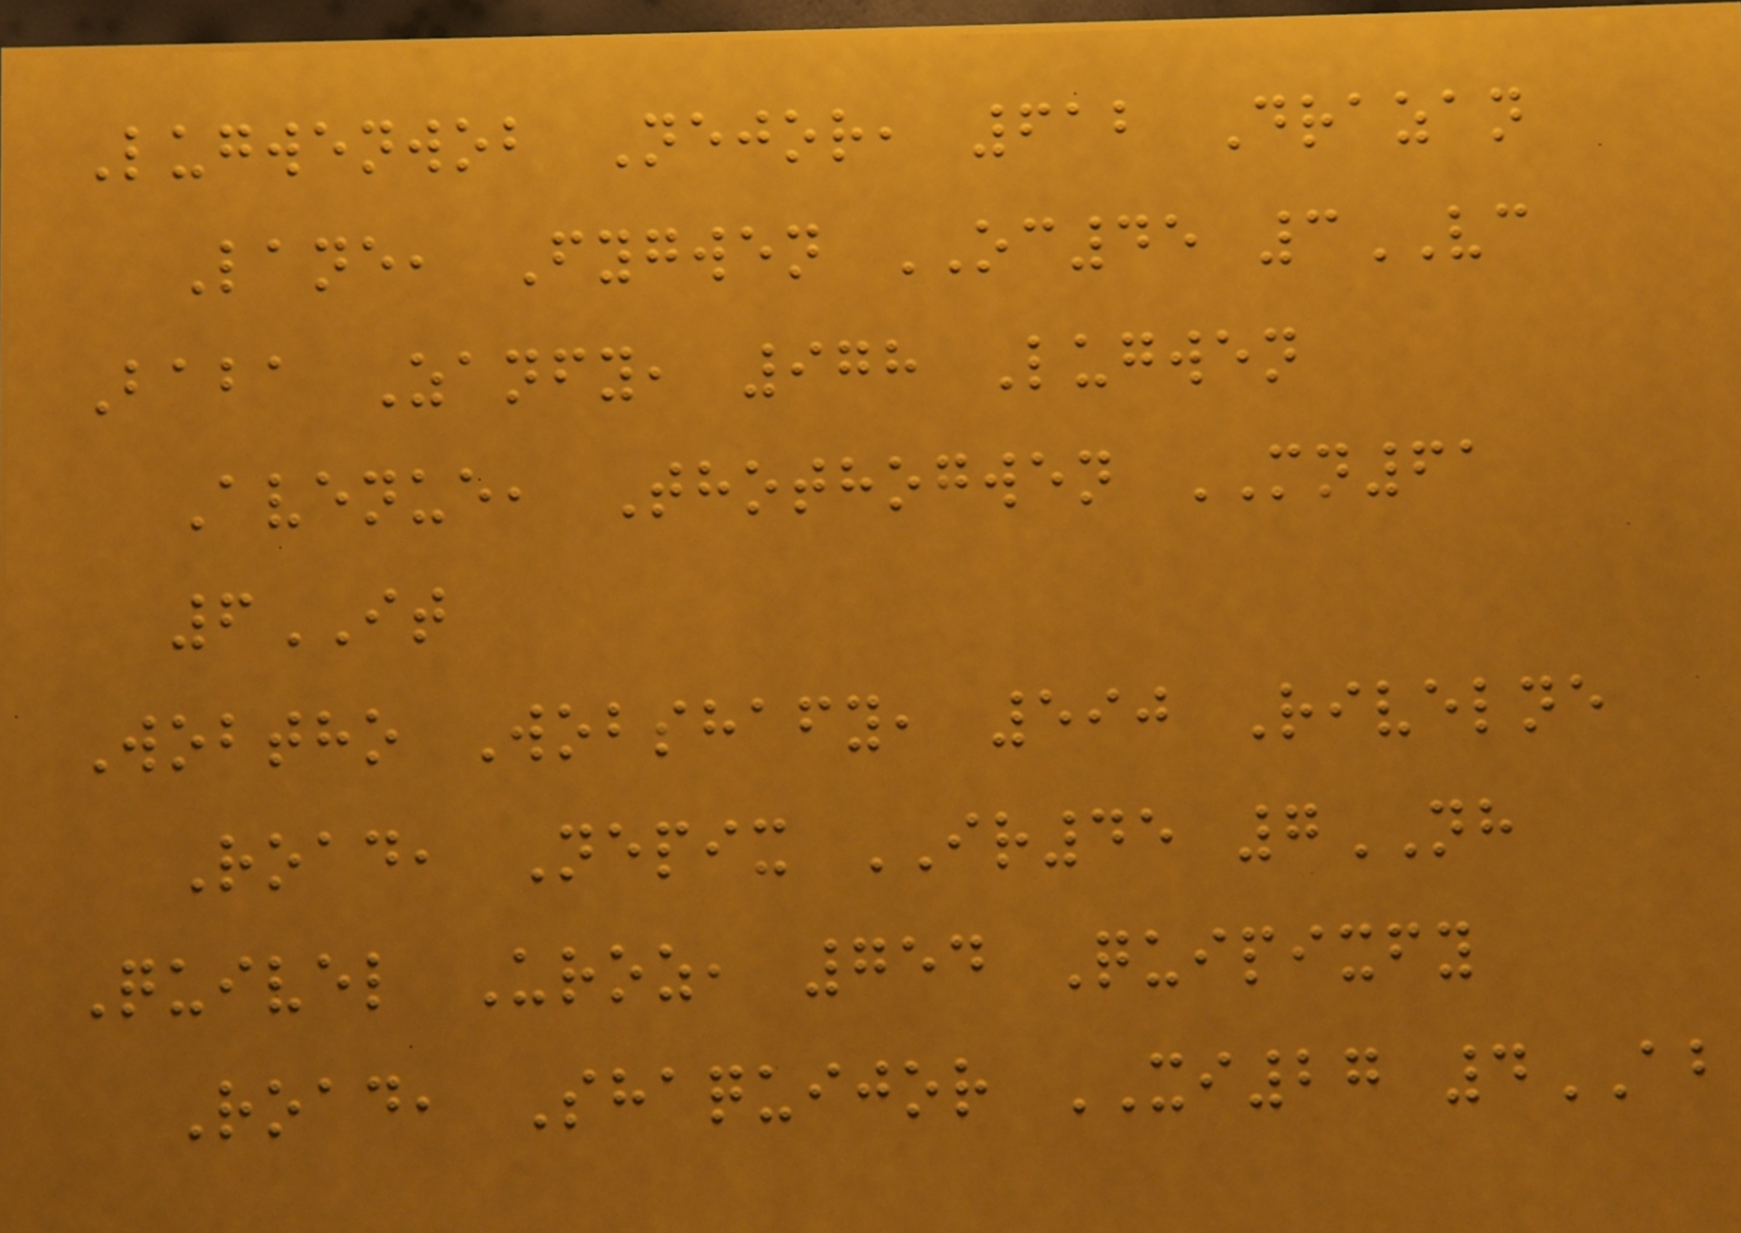Lugwenwob Nejor, 612 Drazan
Lane, Fygwen OC45 3VC
Baba Zanfy, 978 Lugwen
Avenue, Thothogwen MN61
6IT
Wobtho Wobshafy, 590 Rivelne
Road, Nepix IR45 7NH
Quivel Uroz, 754 Quipixfy
Road, Shaquijor XI27 4AB
